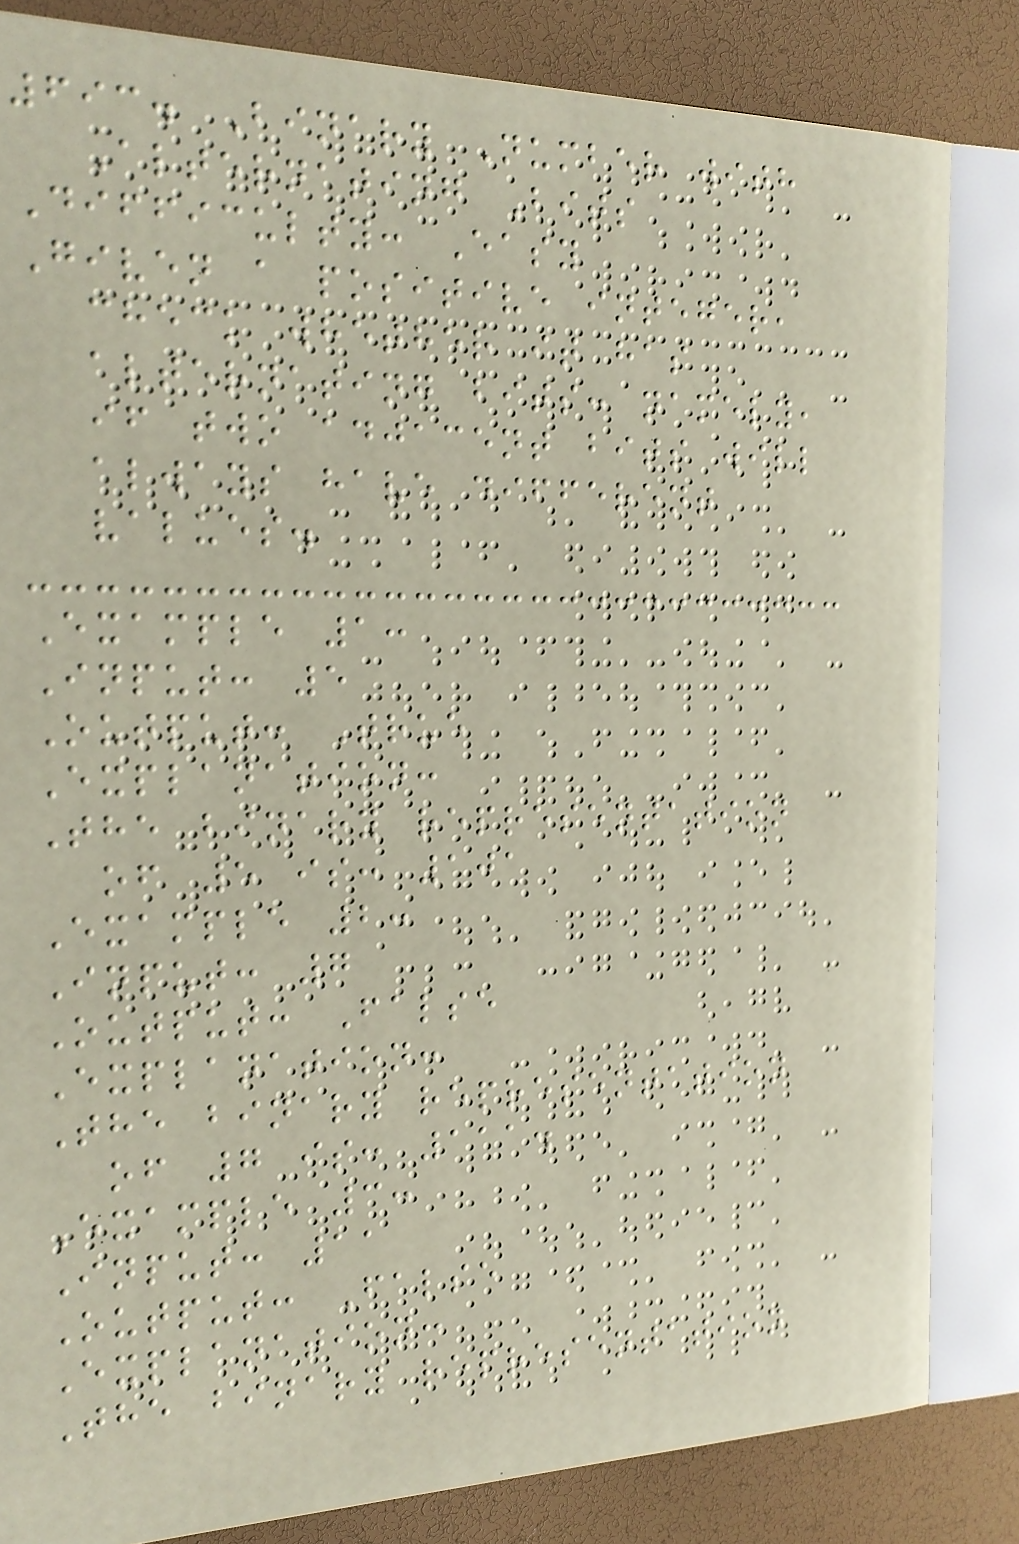693. Binary Number with
Alternating Bits
Difficulty: Easy
Given a positive integer,
check whether it has
alternating bits: namely,
if two adjacent bits will
always have different
values.
Example 1:
Input: 5
Output: True
Explanation:
The binary representation
of 5 is: 101
Example 2:
Input: 7
Output: False
Explanation:
The binary representation
of 7 is: 111.
Example 3:
Input: 11
Output: False
Explanation:
The binary representation
